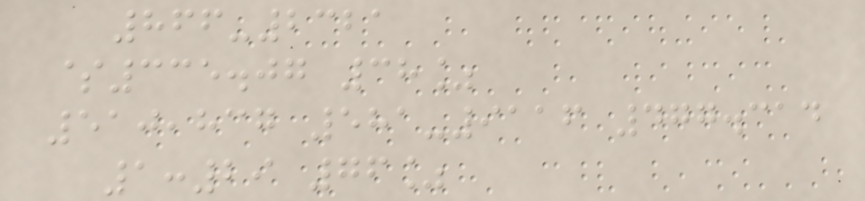866-2321
$335.07 38%
510,837 581-9116 477.314
1:29 76%
